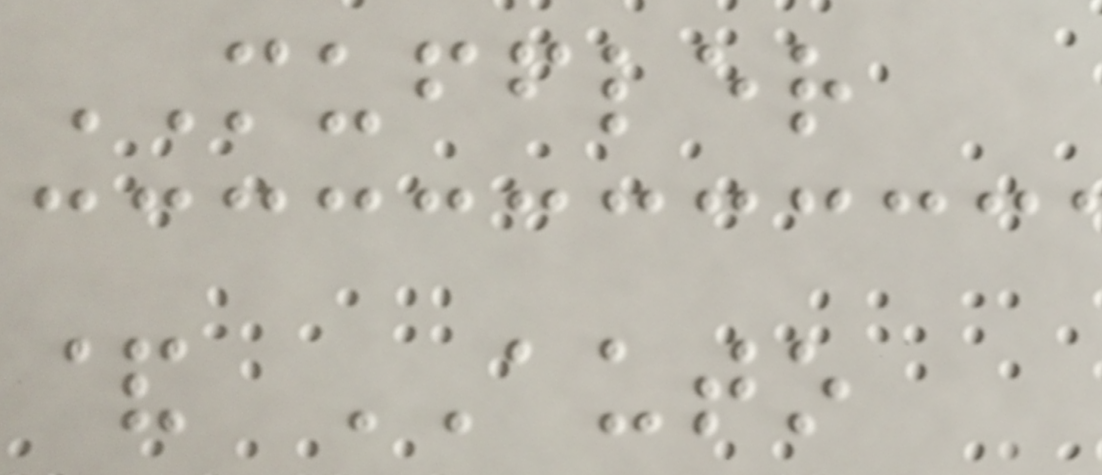MUFFLER
& AUTO
